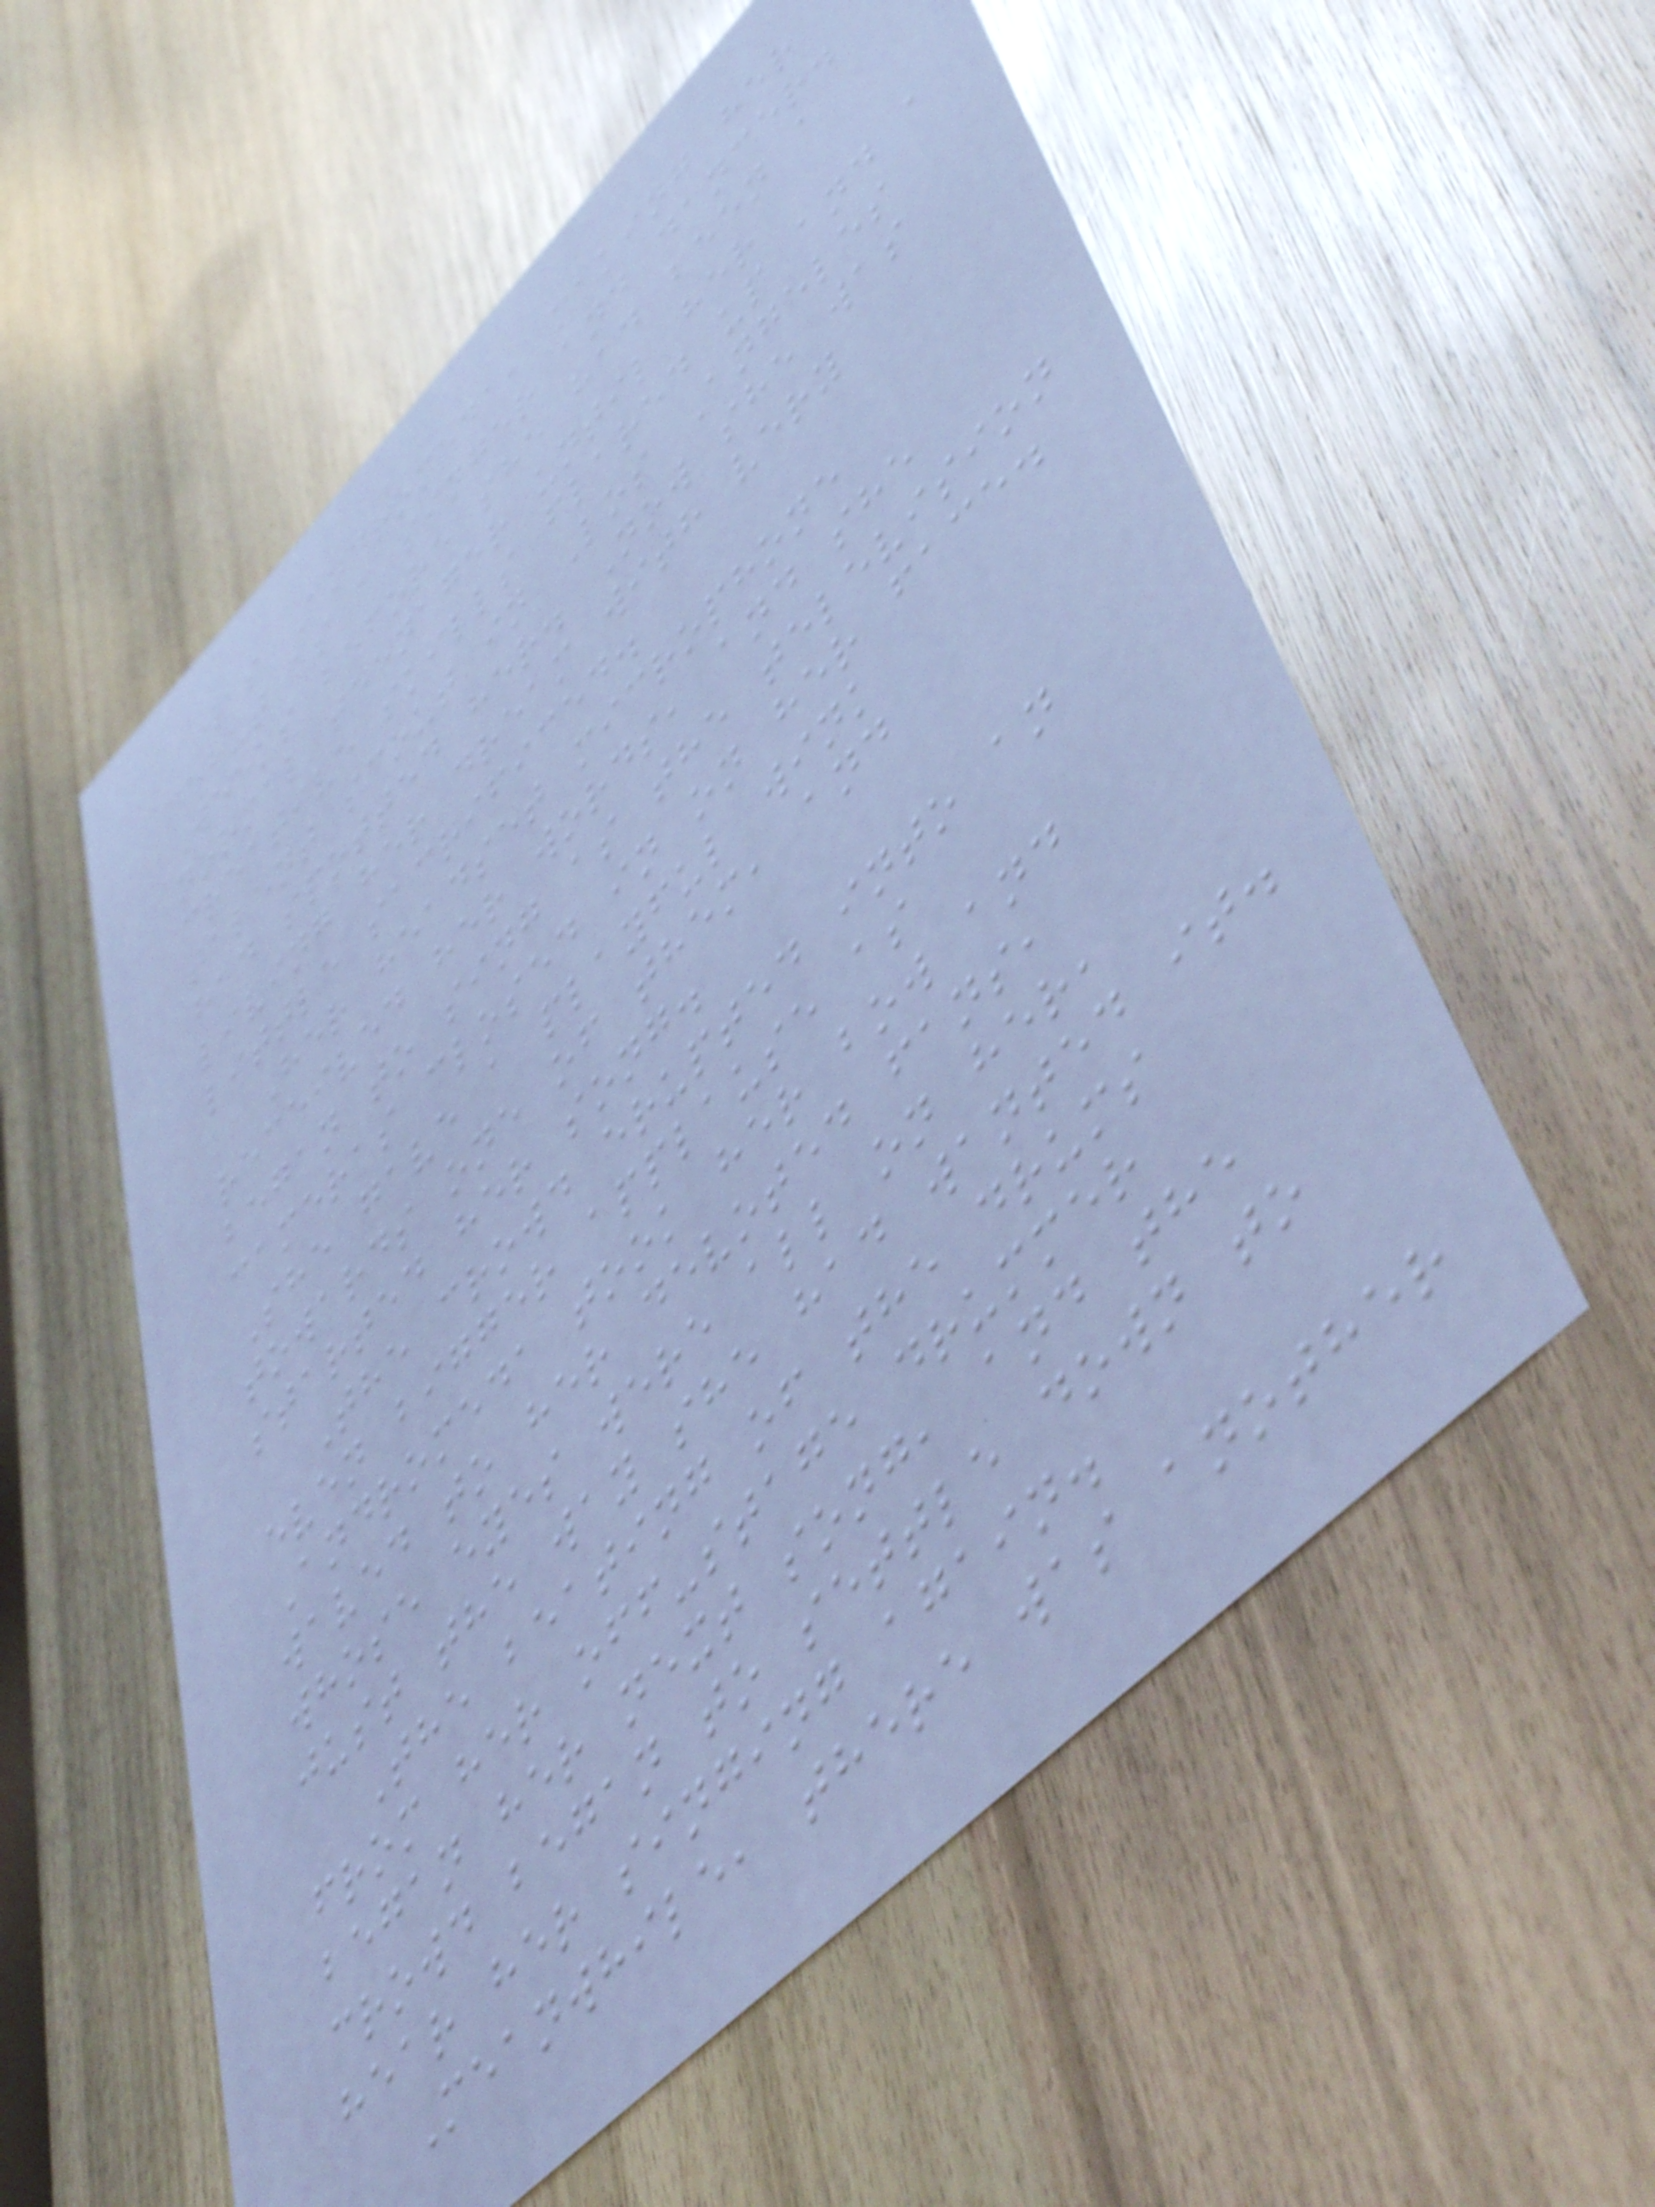was Andromeda, making her
debut as a singer and dancer.
Weeks before she had been a
normal teenager until her
creative skills flared up and a
talent scout in Los Angeles
had spotted her. Now she was
living her dream with very
little sacrificed.
Her headset microphone
received her words, and she
began to sing as the television
cameras closed in on her face.
She gave a playful wink
towards one of them, and
started her song.
The crowd erupted into an
even bigger applause as
Andromeda took her bow and
waved to her devoted fans,
whose eyes were all on her,
just the way she had wanted it.
The beating of the drums
from her off-stage drummer
began her next song, and the
crowd began to settle down to
hear her singing again.
Meanwhile, there was another
